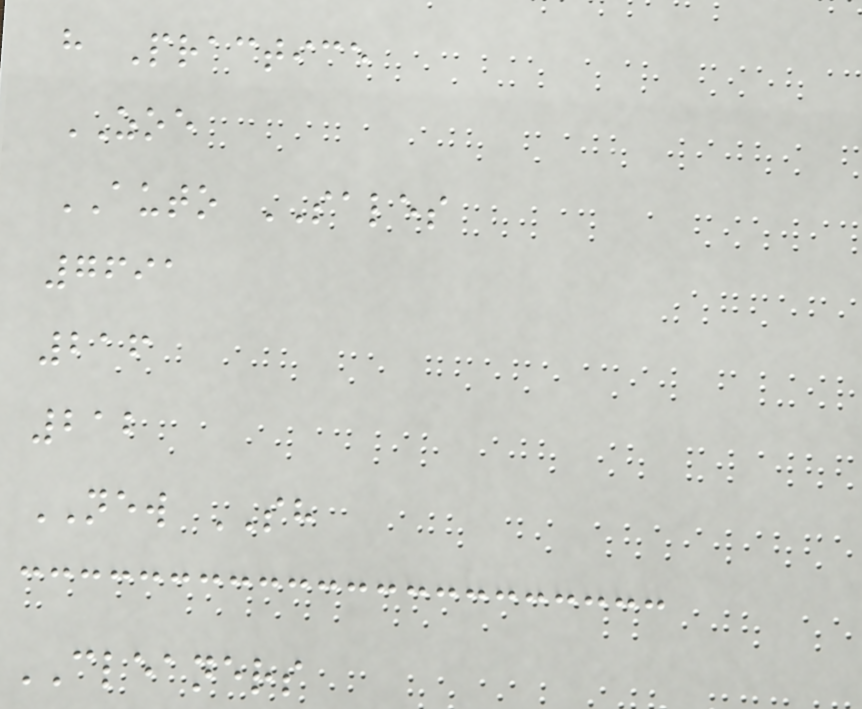h Practice
ZOE
AUTO SALES
7691
216
212
NEW SH
CLEANERS
